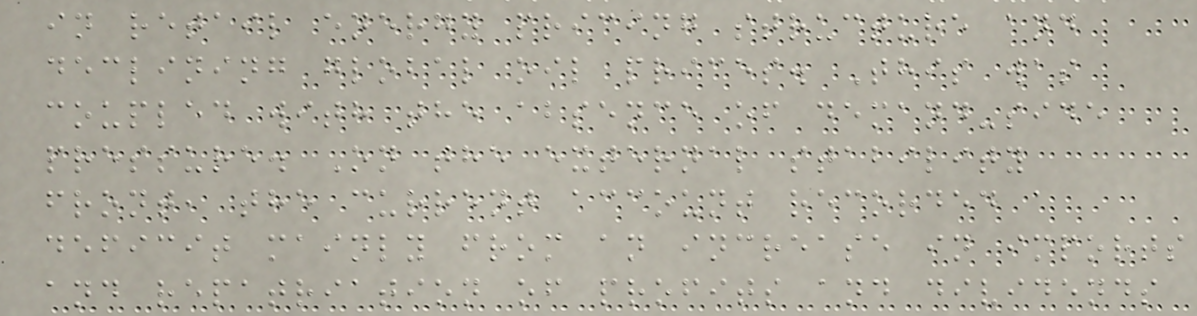in retail energy pricing structure and
declining global oil prices. This was
coupled with the absence of demand-side
pressure. On the external stability
front, the current account recorded a
deficit mainly from an increase in imports
and repatriation of profits and dividends
